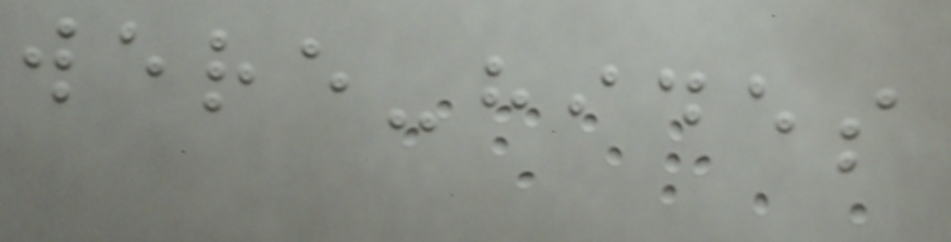were-hides
